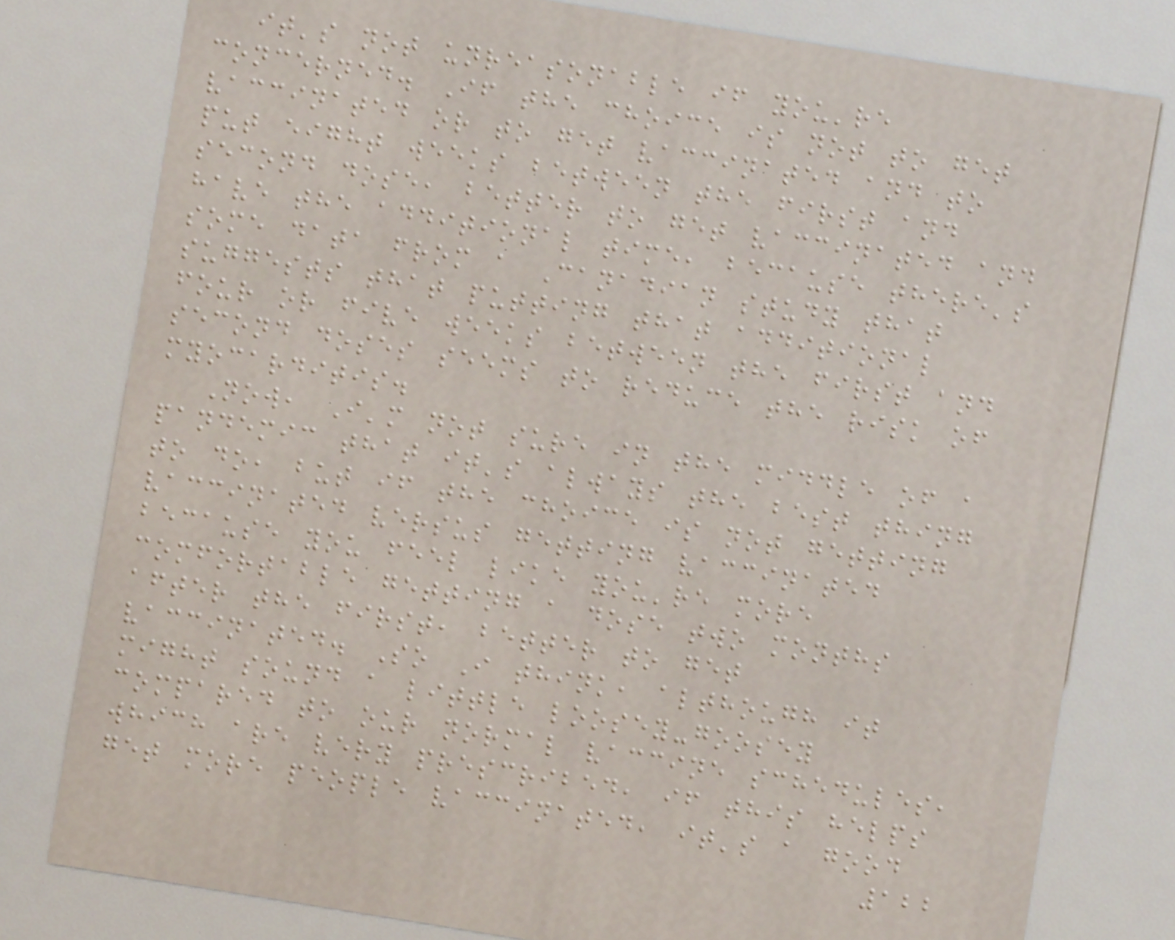it's not unreasonable if you're
concerned. If the choice is not to get
vaccinated or to get vaccinated and to
put eight weeks between the first and
second dose, better to get vaccinated and
have the additional time, because there's
some data from a Canadian study that
suggests that putting that additional
four or five weeks between the first and
second doses seems to reduce the risk of
myocarditis.
Now, I'm not sure in the middle of a
pandemic that it's always the best thing
to do, but if the choice is not getting
vaccinated versus getting vaccinated
because you feel like you're more
comfortable getting a dose two months
after the first, better to get
vaccinated. So I think, although it
might sound a little loosey-goosey
compared to our normal vaccine schedules,
which are very prescribed, if this helps
get more people vaccinated, it's a good
122
